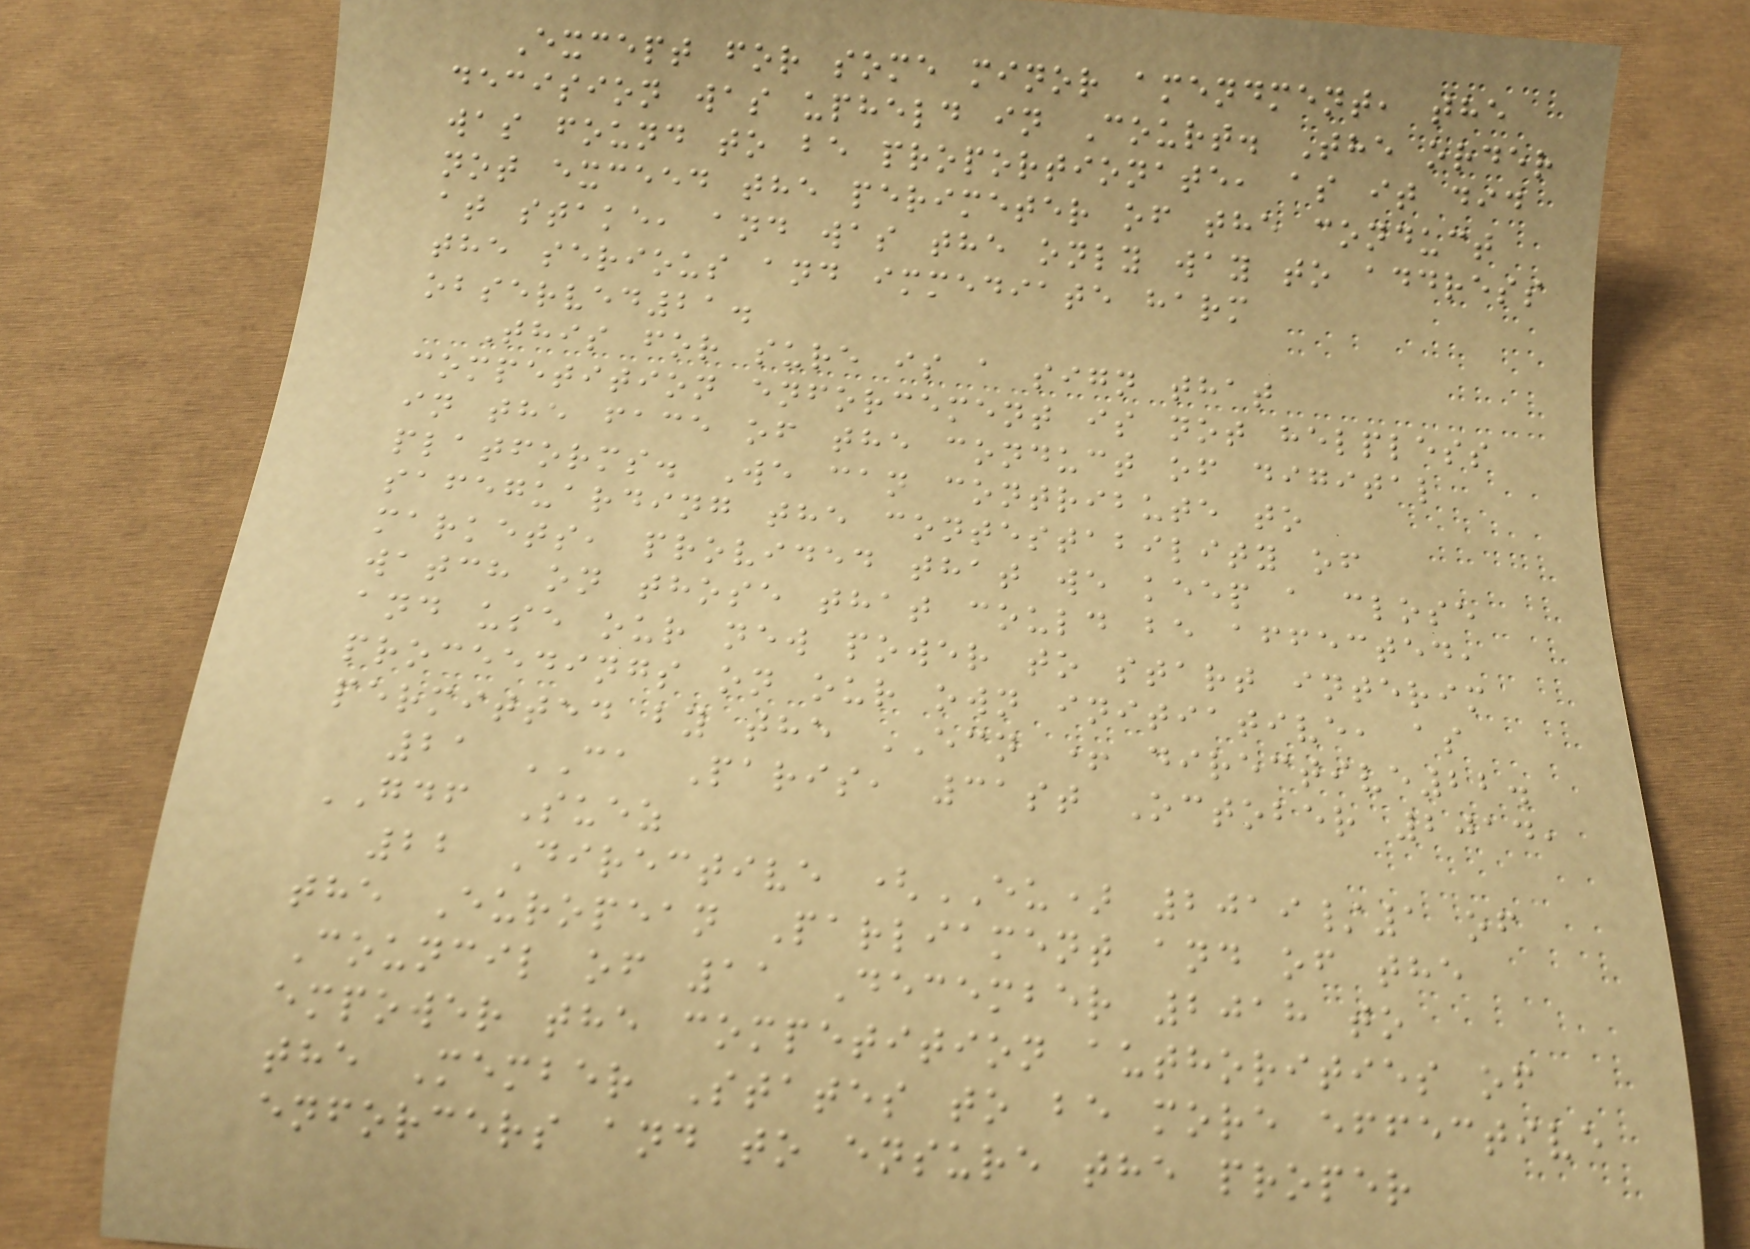Except for some minor amendment, the
decision was upheld in Court. The order
was found to be proportionate, as it did
not exceed the perimeter of the conduct
at stake, and was the only way to address
the serious and immediate harm
observed21.
This for sure is a sign that
competition enforcement is not helpless
in the face of the conduct of digital
platforms. We can contribute to
safeguarding the contestability of
markets, provided that we keep a close
watch on those that could be affected,
and use our new power to start interim
proceedings on our own initiative, as
permitted by the ECN + directive22.
21 CA Paris, 31st October 2014,
GDF Suez
22 Directive (EU) 2019/1 of
the European Parliament and of the
Council of 11 December 2018 to
empower the competition authorities of
the Member States to be more effective
enforcers and to ensure the proper
